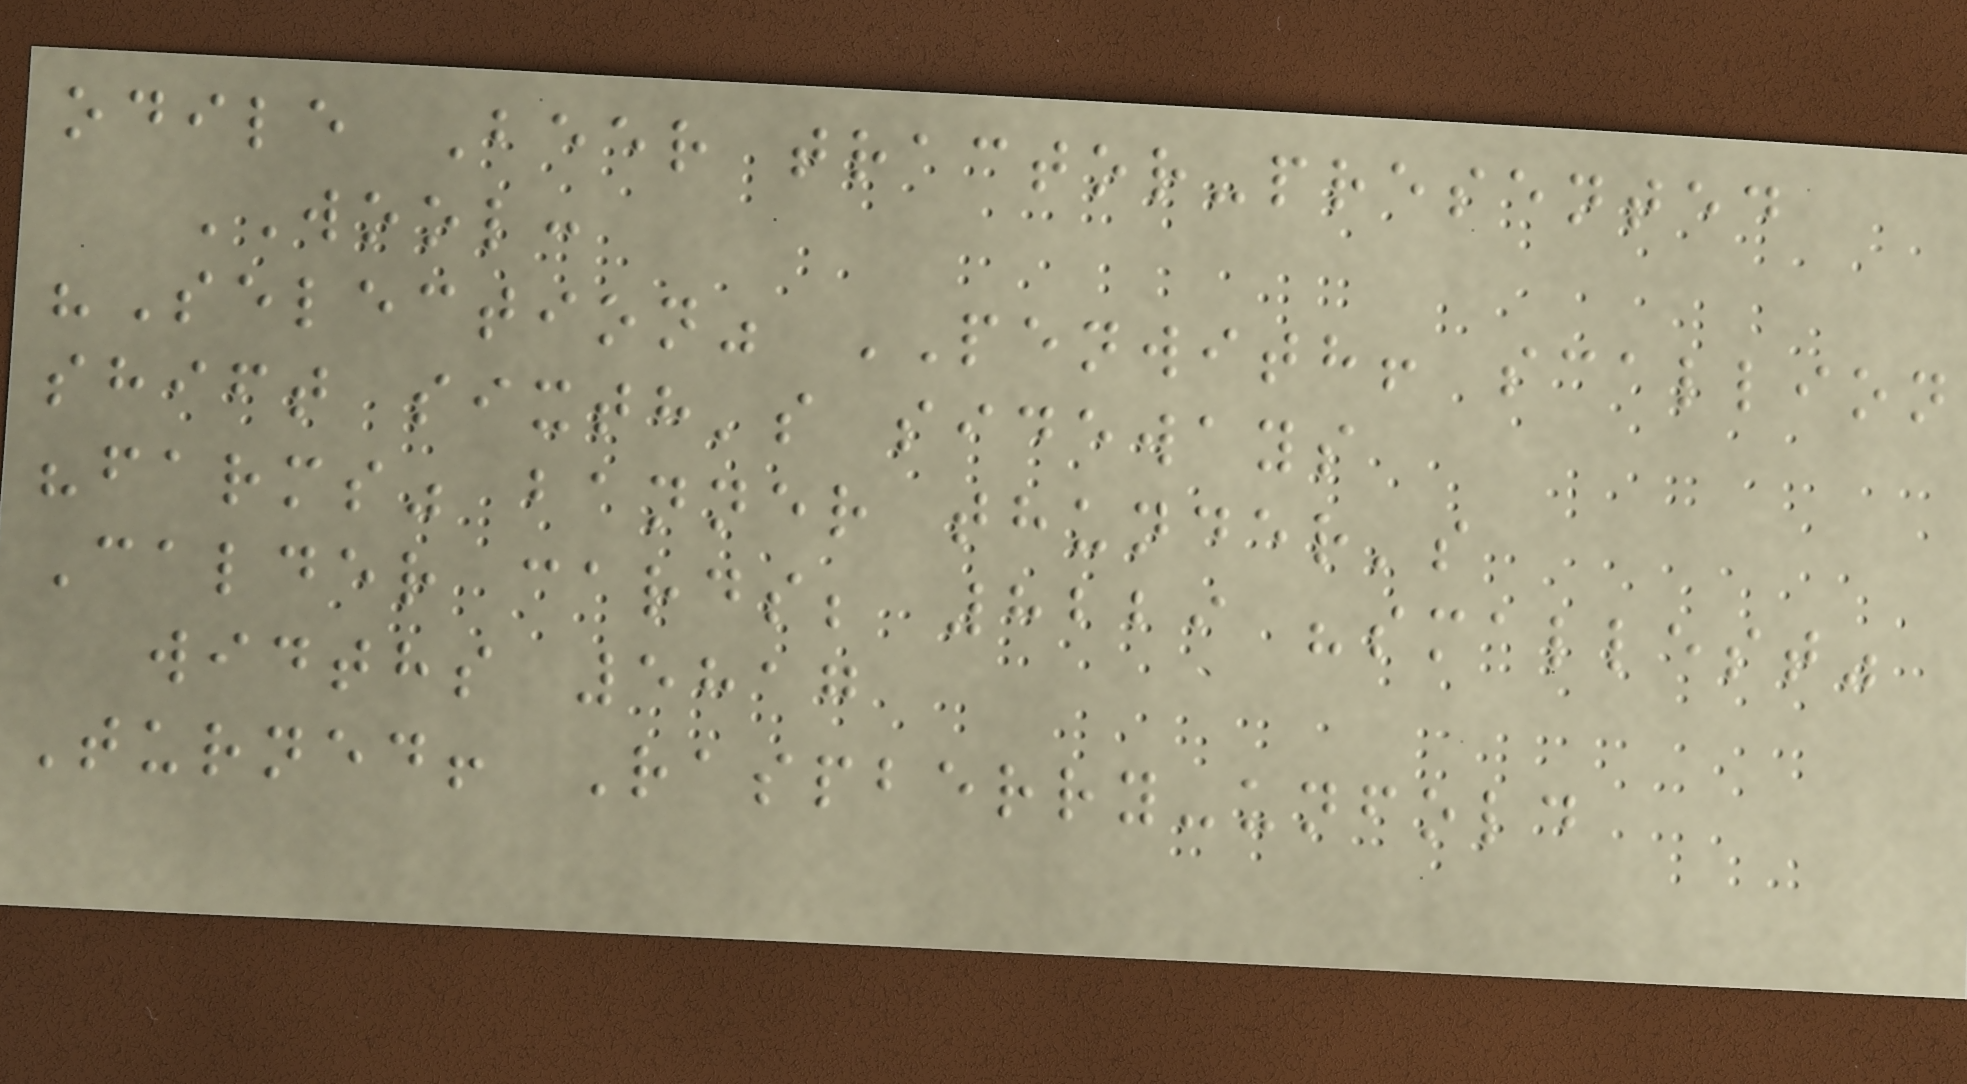odile Beer tractor-presented
WOOL:
"Selection" PENWITH! scallion
shift sixth's sideways
"farms" banner thunder's
Calder cards; 8229 "smallest"
widths 5817
Turned! Raspberry-unfold
